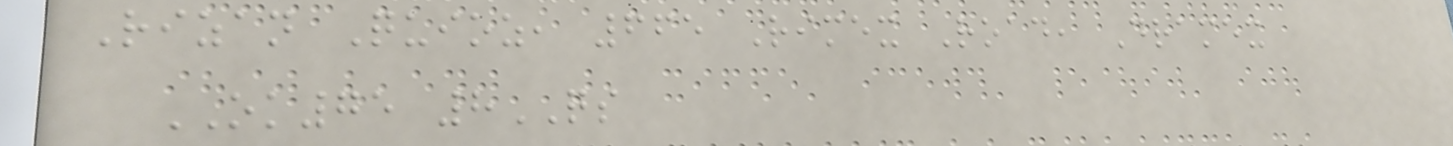Rizan Quioz, 665 Rimex Road, Dramex
OK75 8QS
